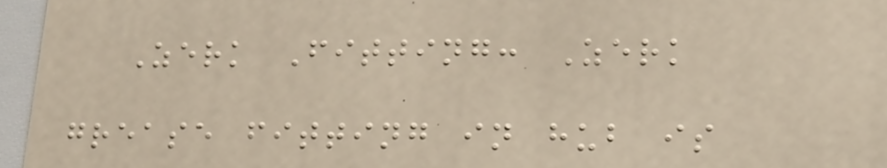Zerk Fitting: Zerk
grease fitting in hub is
